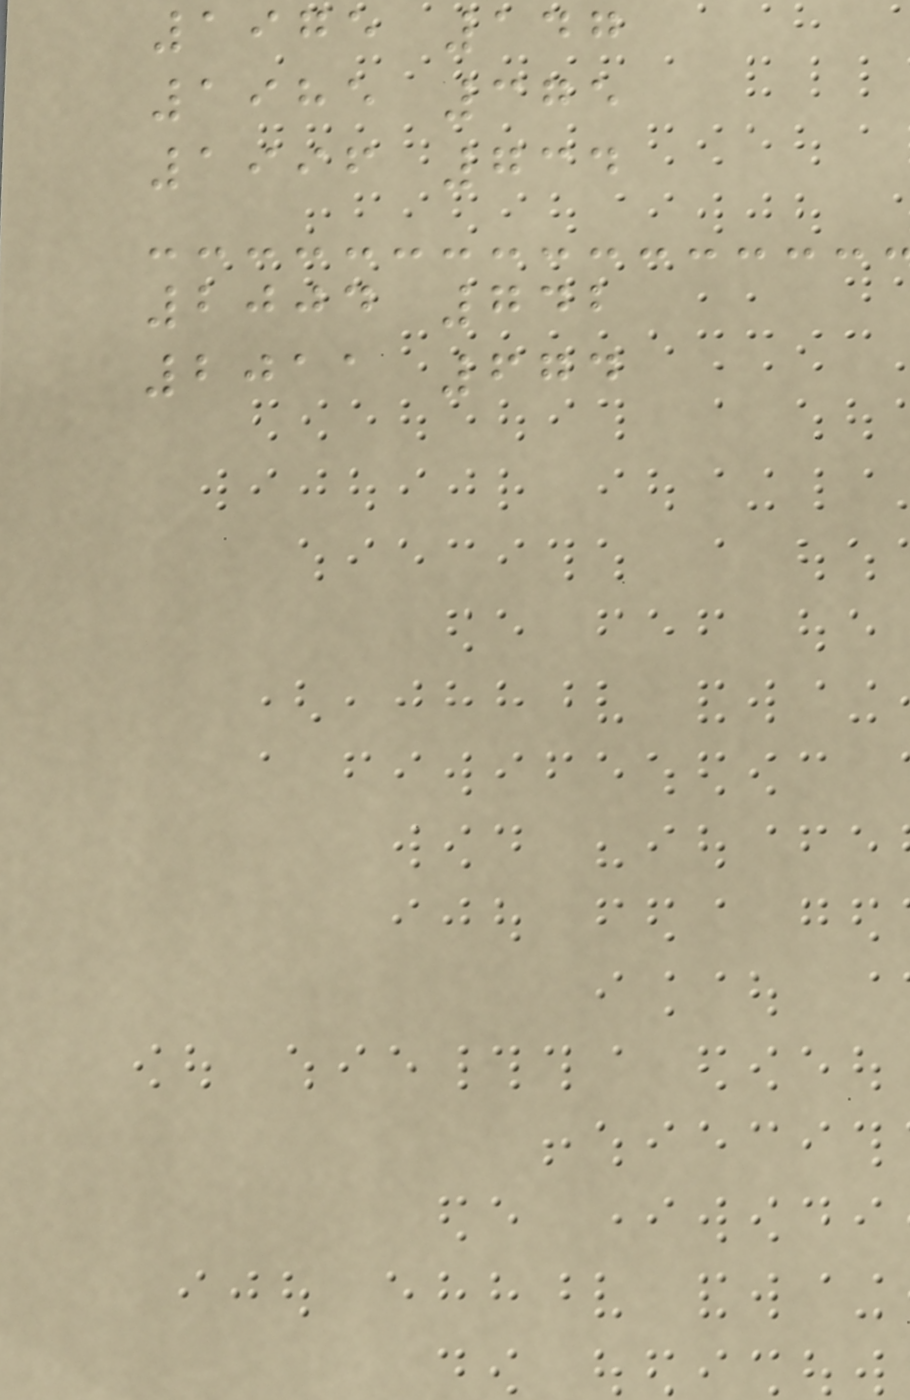1975 147
1985 375
1996 734
2004 742
2011 674
